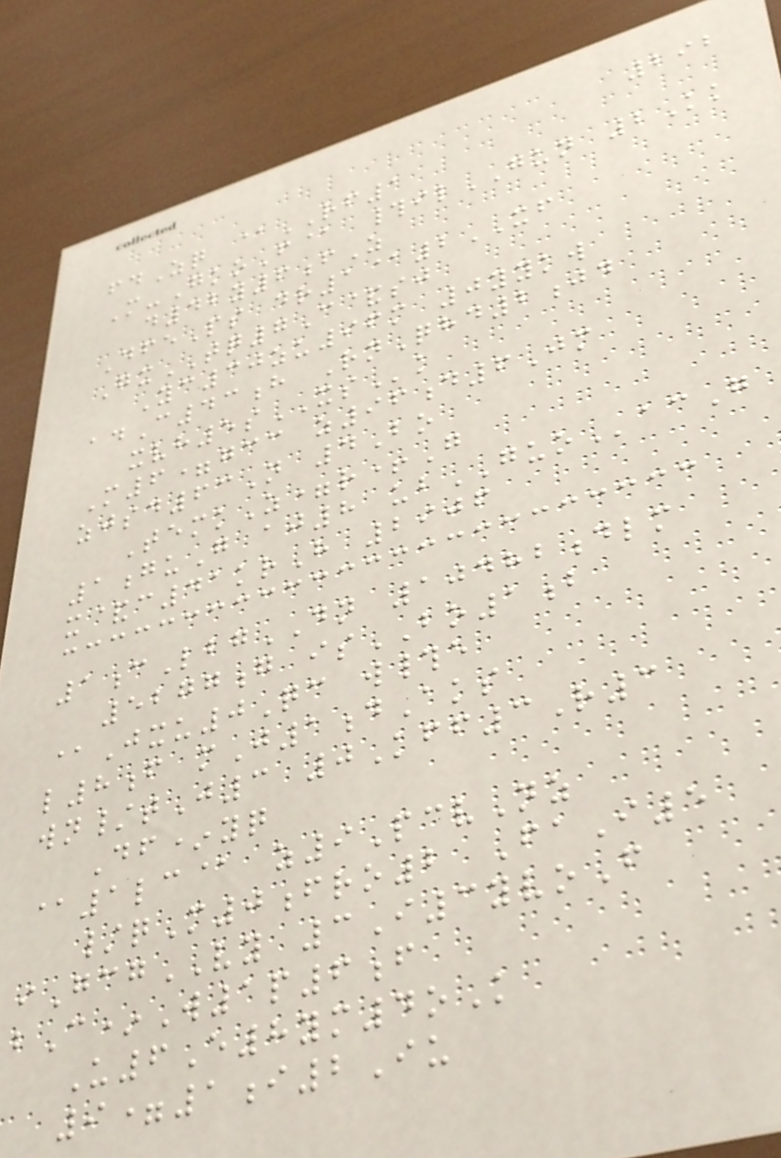292
fdZq @RF1
M-GkoF@ #ilGUN 2Kk
d42y6fZ
DfePs dr1@2XF
GxTQ7C&sj
Yc30zu96m 0yykw
adC43h RnQhd2jd
xvh5sXSk
M6=gcc z96d6Jm
zjsd63N 4Bo
TemkZ=r+G
1guG aj8 ubGUOacG
x&c41krH 2906
1cLbgDN 10482dlm
5277g isBO1b
@Jxu0Qc w#e
l8f mJ1dAks
wn/tJ3 0Kff3R3
Df*yq
@1lc@ z9PcvNz
/qM0fro2 FaI5
iGcgVY 3I3yvoF
bC*W1p6f
U6E8ym4oK
9=1i2Iu
